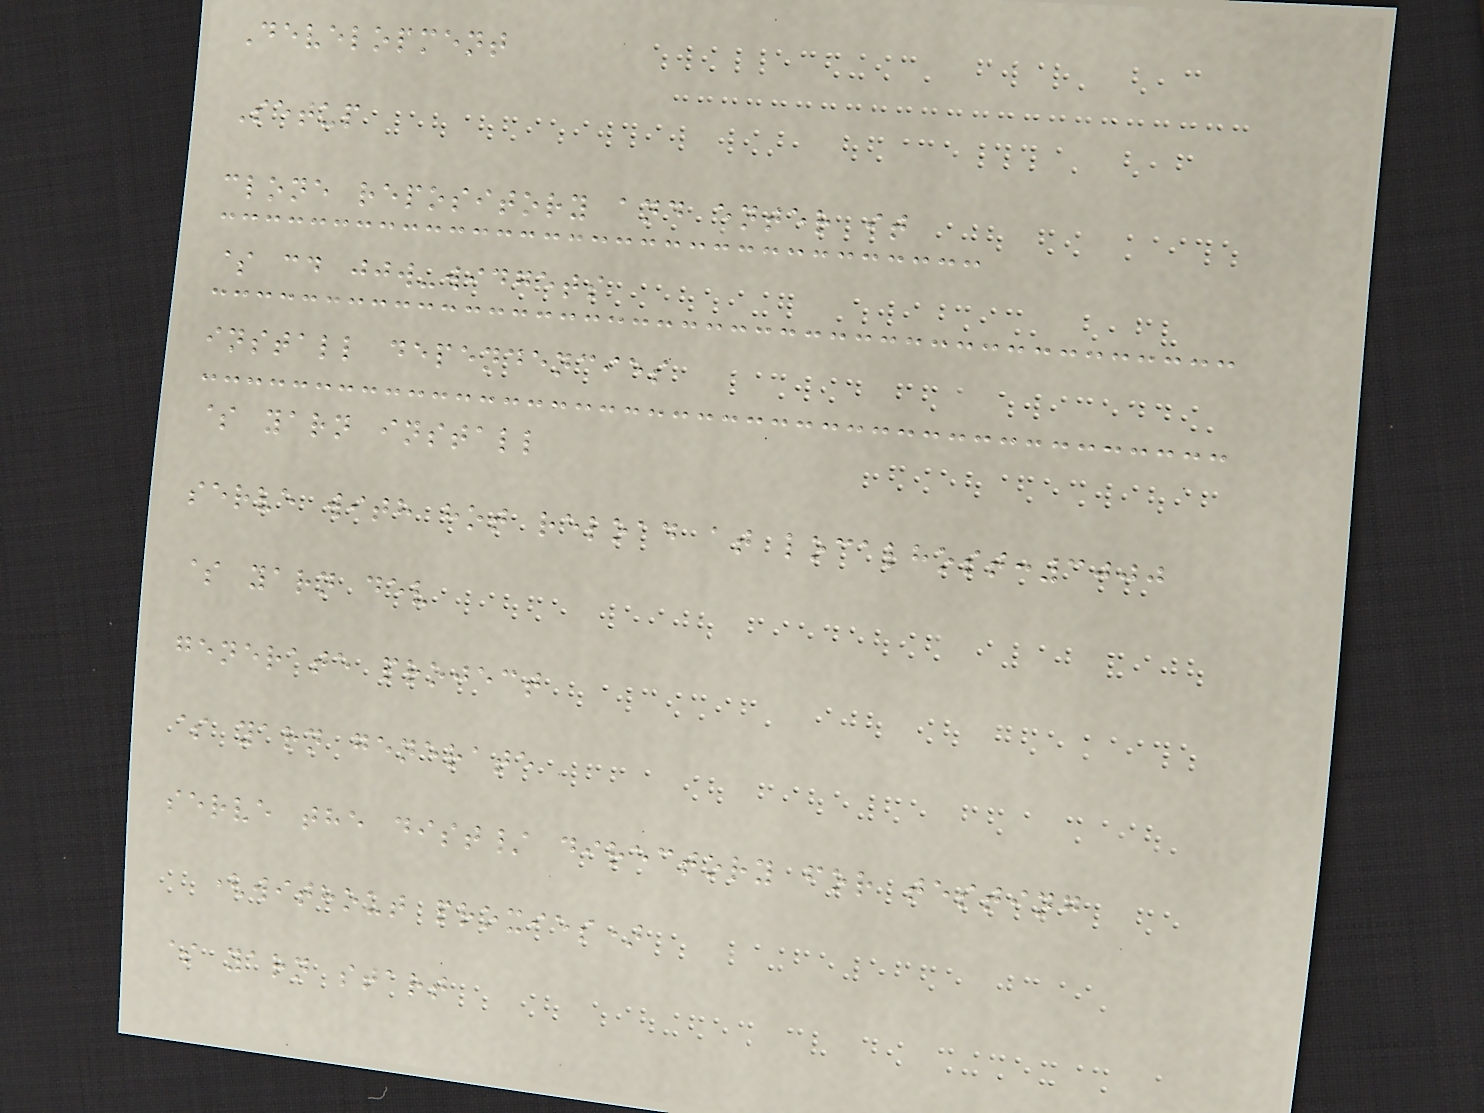Development
Setup
clone repository and enter it
$ cd jjw-widgets
install dependencies
$ yarn install
serve with hot reload at localhost:3000
$ yarn dev
generate project
$ yarn generate
serve the dist/ directory for testing
(without proxies)
$ yarn start
